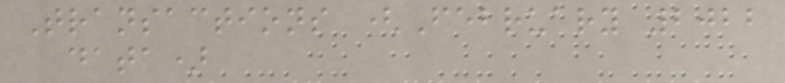Transactions (February 2022
data)
